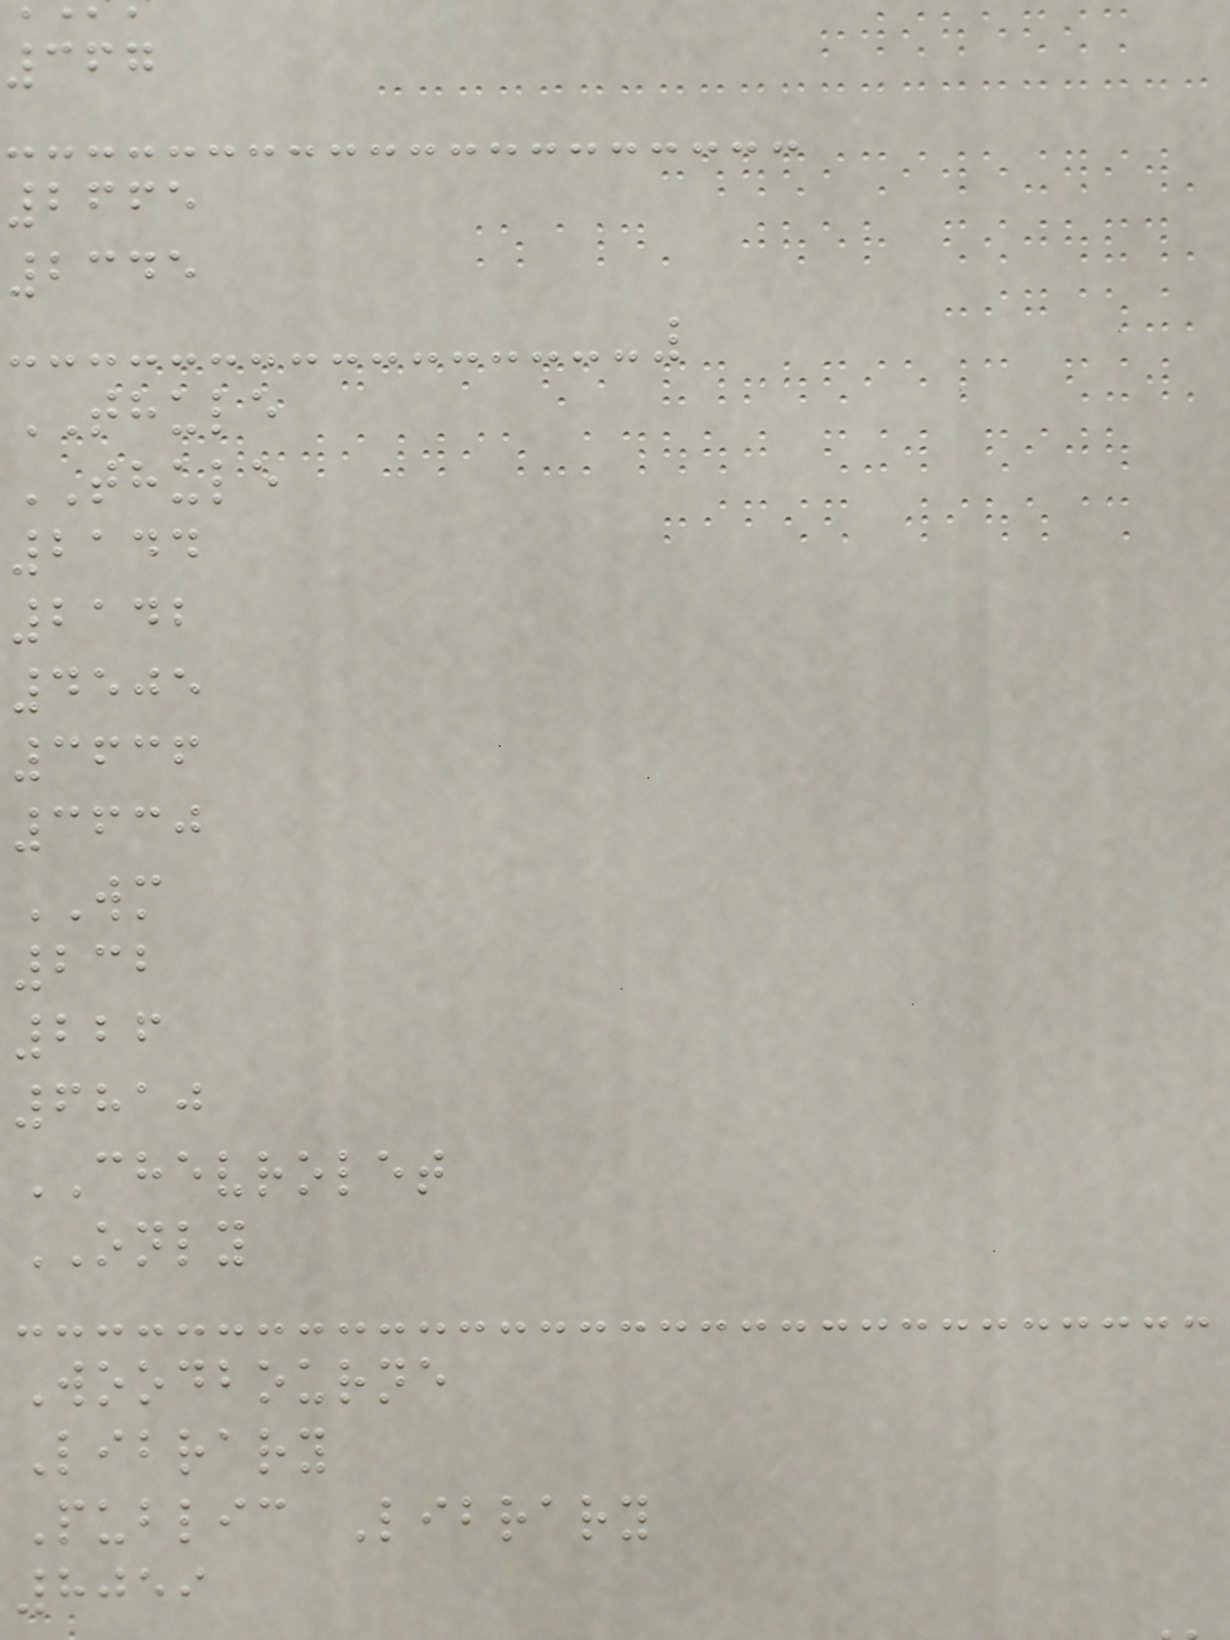367
2665
2345
THULE
THULE
2144
2142
4505
3636
3630
WM
232
226
6810
CHEVROLET
ONLY
Woodbourne
Library
Public Library
8059
